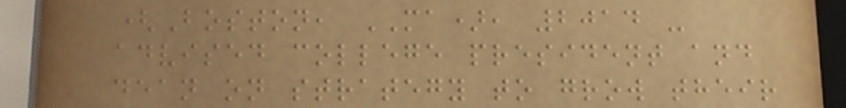(Boston, MA), 2014 -
advised college president and
dean on strategy to grow their
